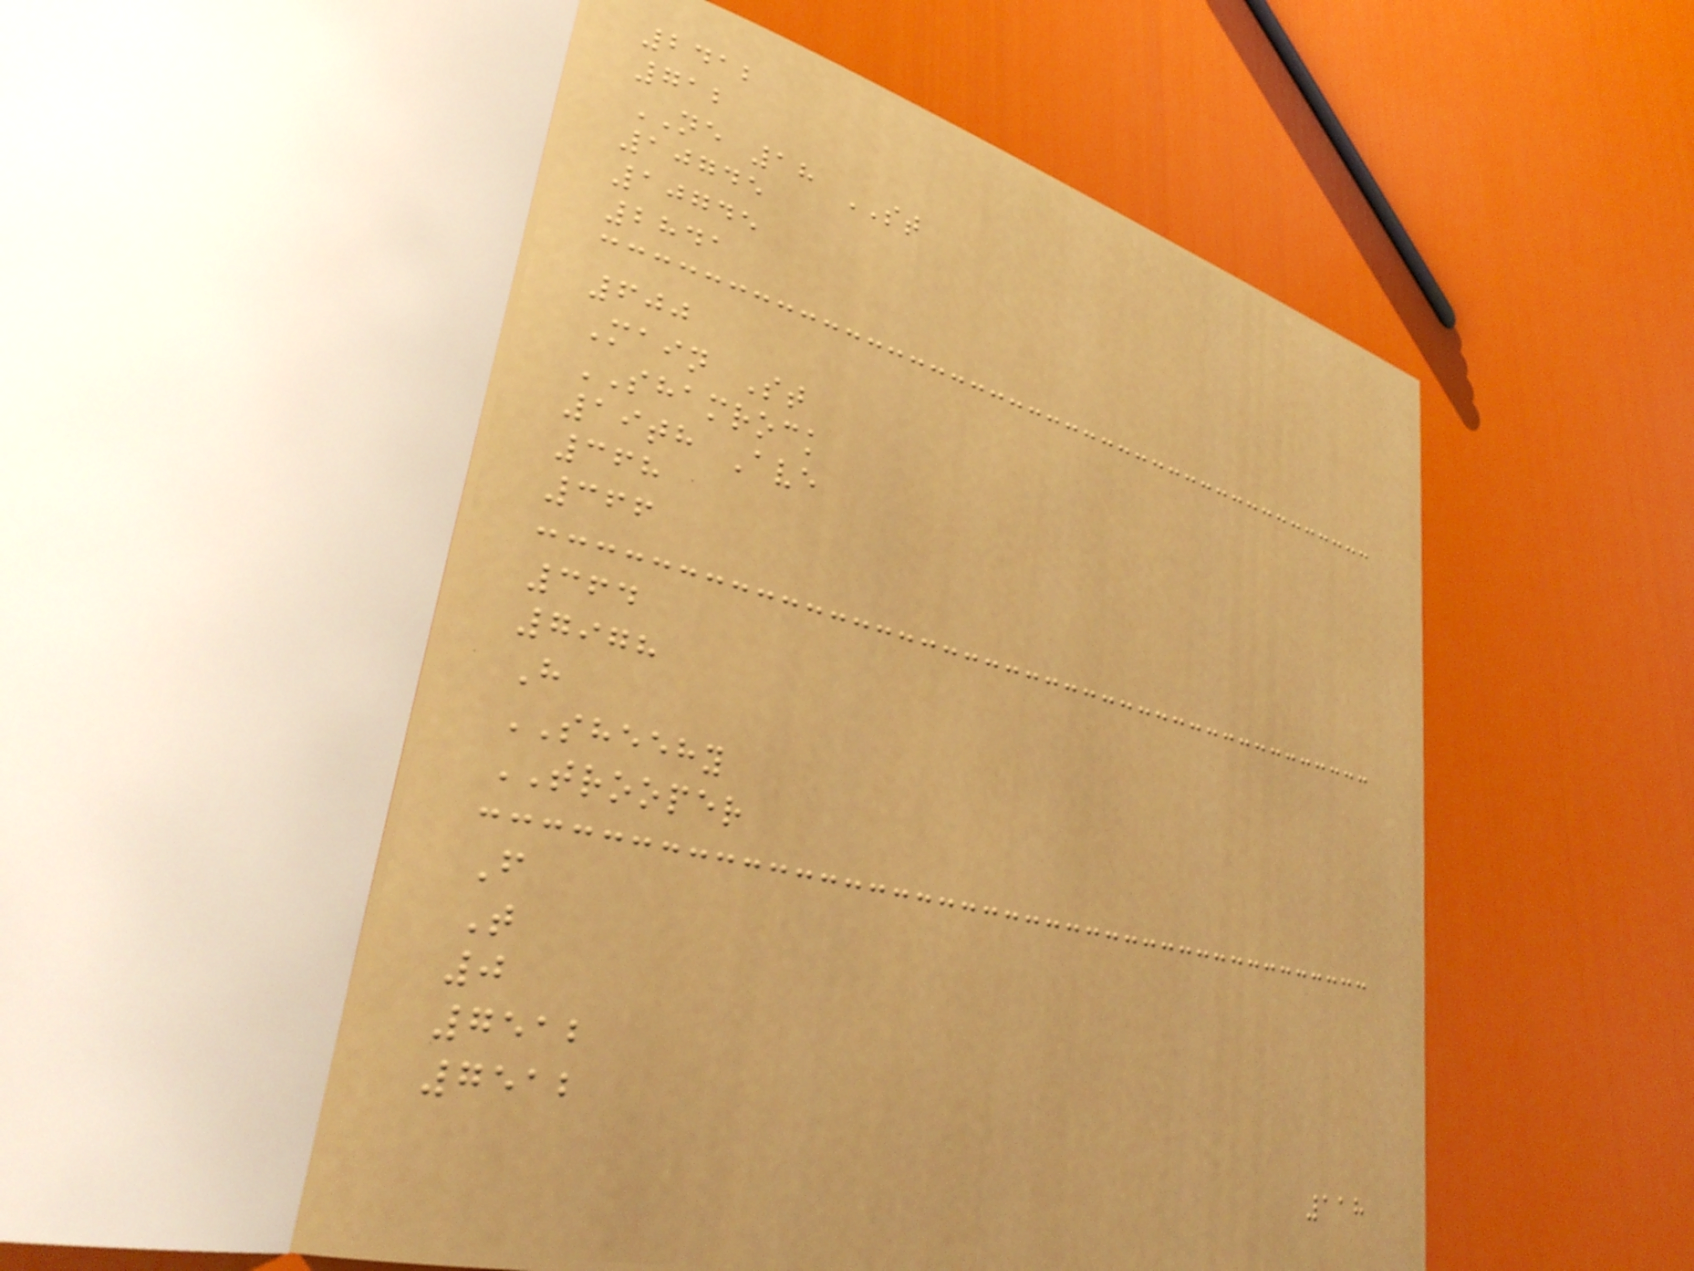2412
712
NE 18 ST
10745
10745
2841
600
Main St
SHAMROCK
19th Ave
368
366
364
7978
H
SHEEHY
TROOPER
F
T
0
7512
7512
118
